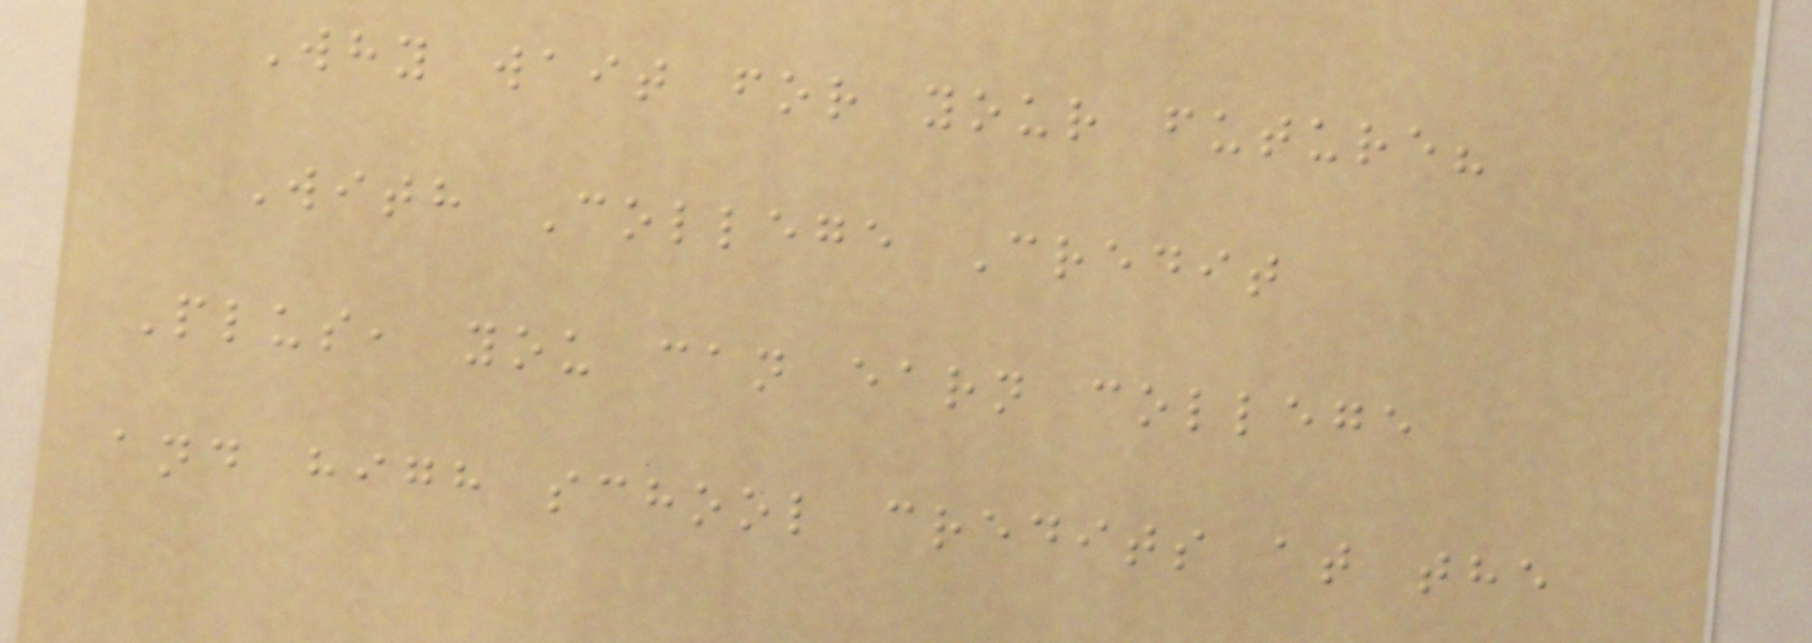Why wait for your future?
With College Credit
Plus, you can earn college
and high school credits at the
